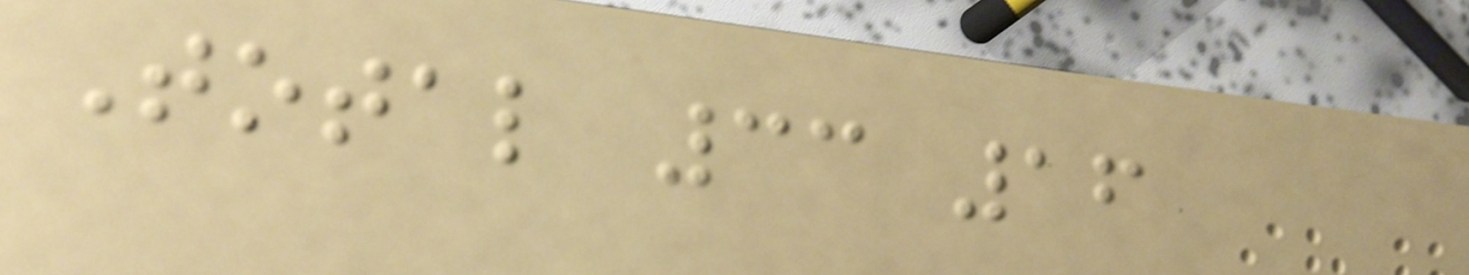Total 33 16
